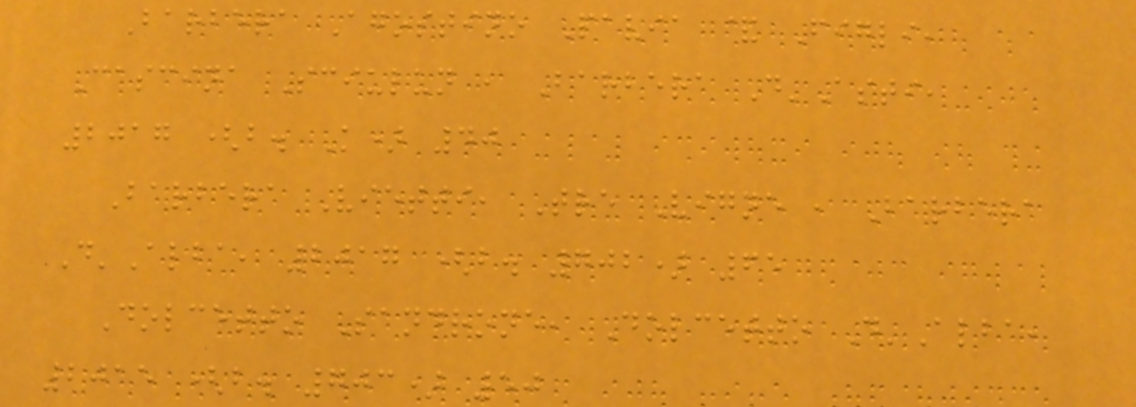Barbera Agostino Pavia & Figli,
Cascina Sciulun , Barbera D'Asti,
2017 (b. K) 40
Barbera Vietti, Tre Vigne , Barbera
D'Alba, 2017 (b. 702) 65
Dolcetto Sandrone, Dolcetto D'Alba,
2015 (b. 703) 50
